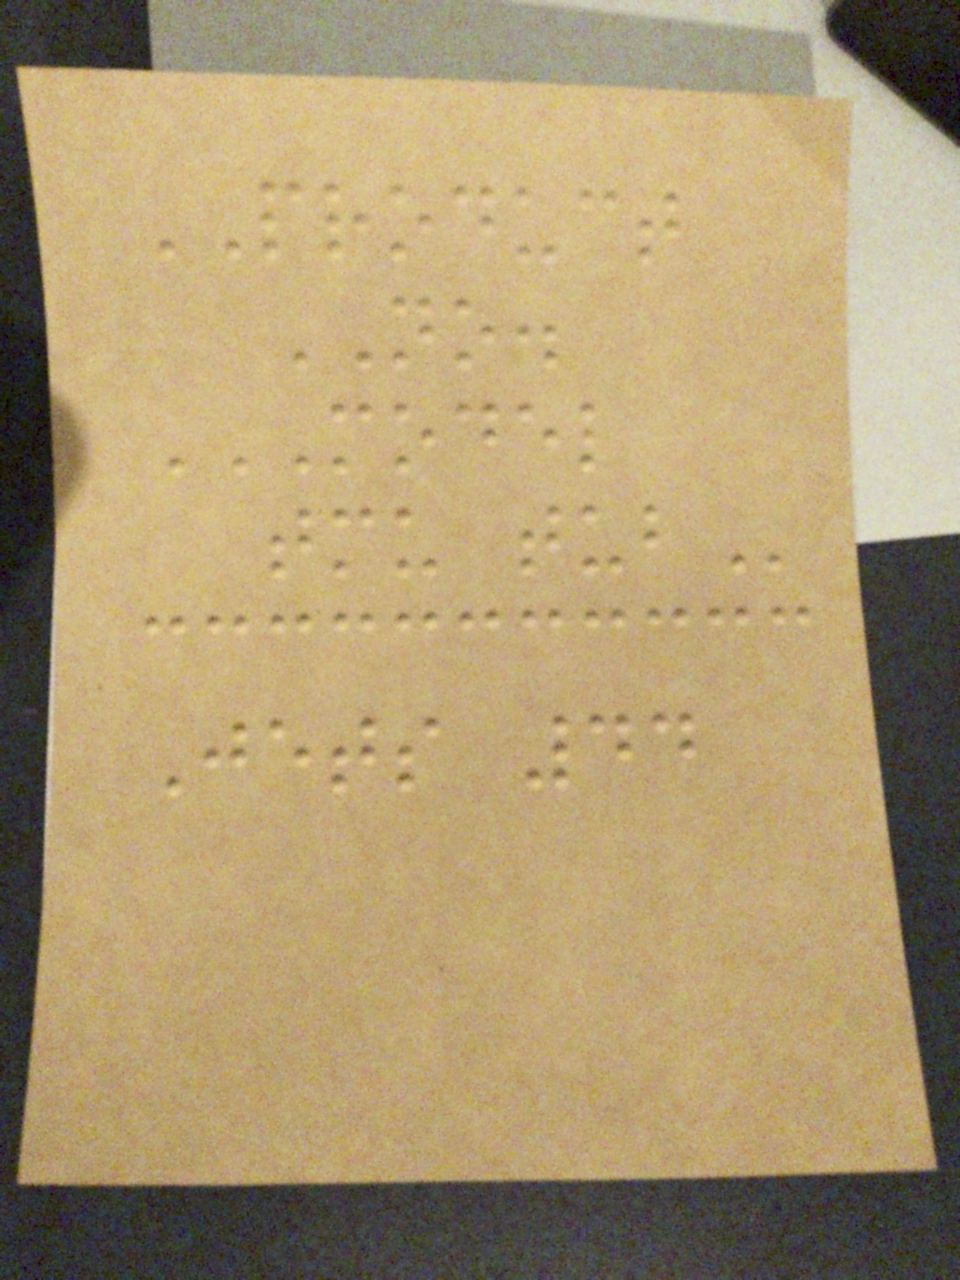PRODUCT
NO.
MODEL
TMU TUB
Jets 44
